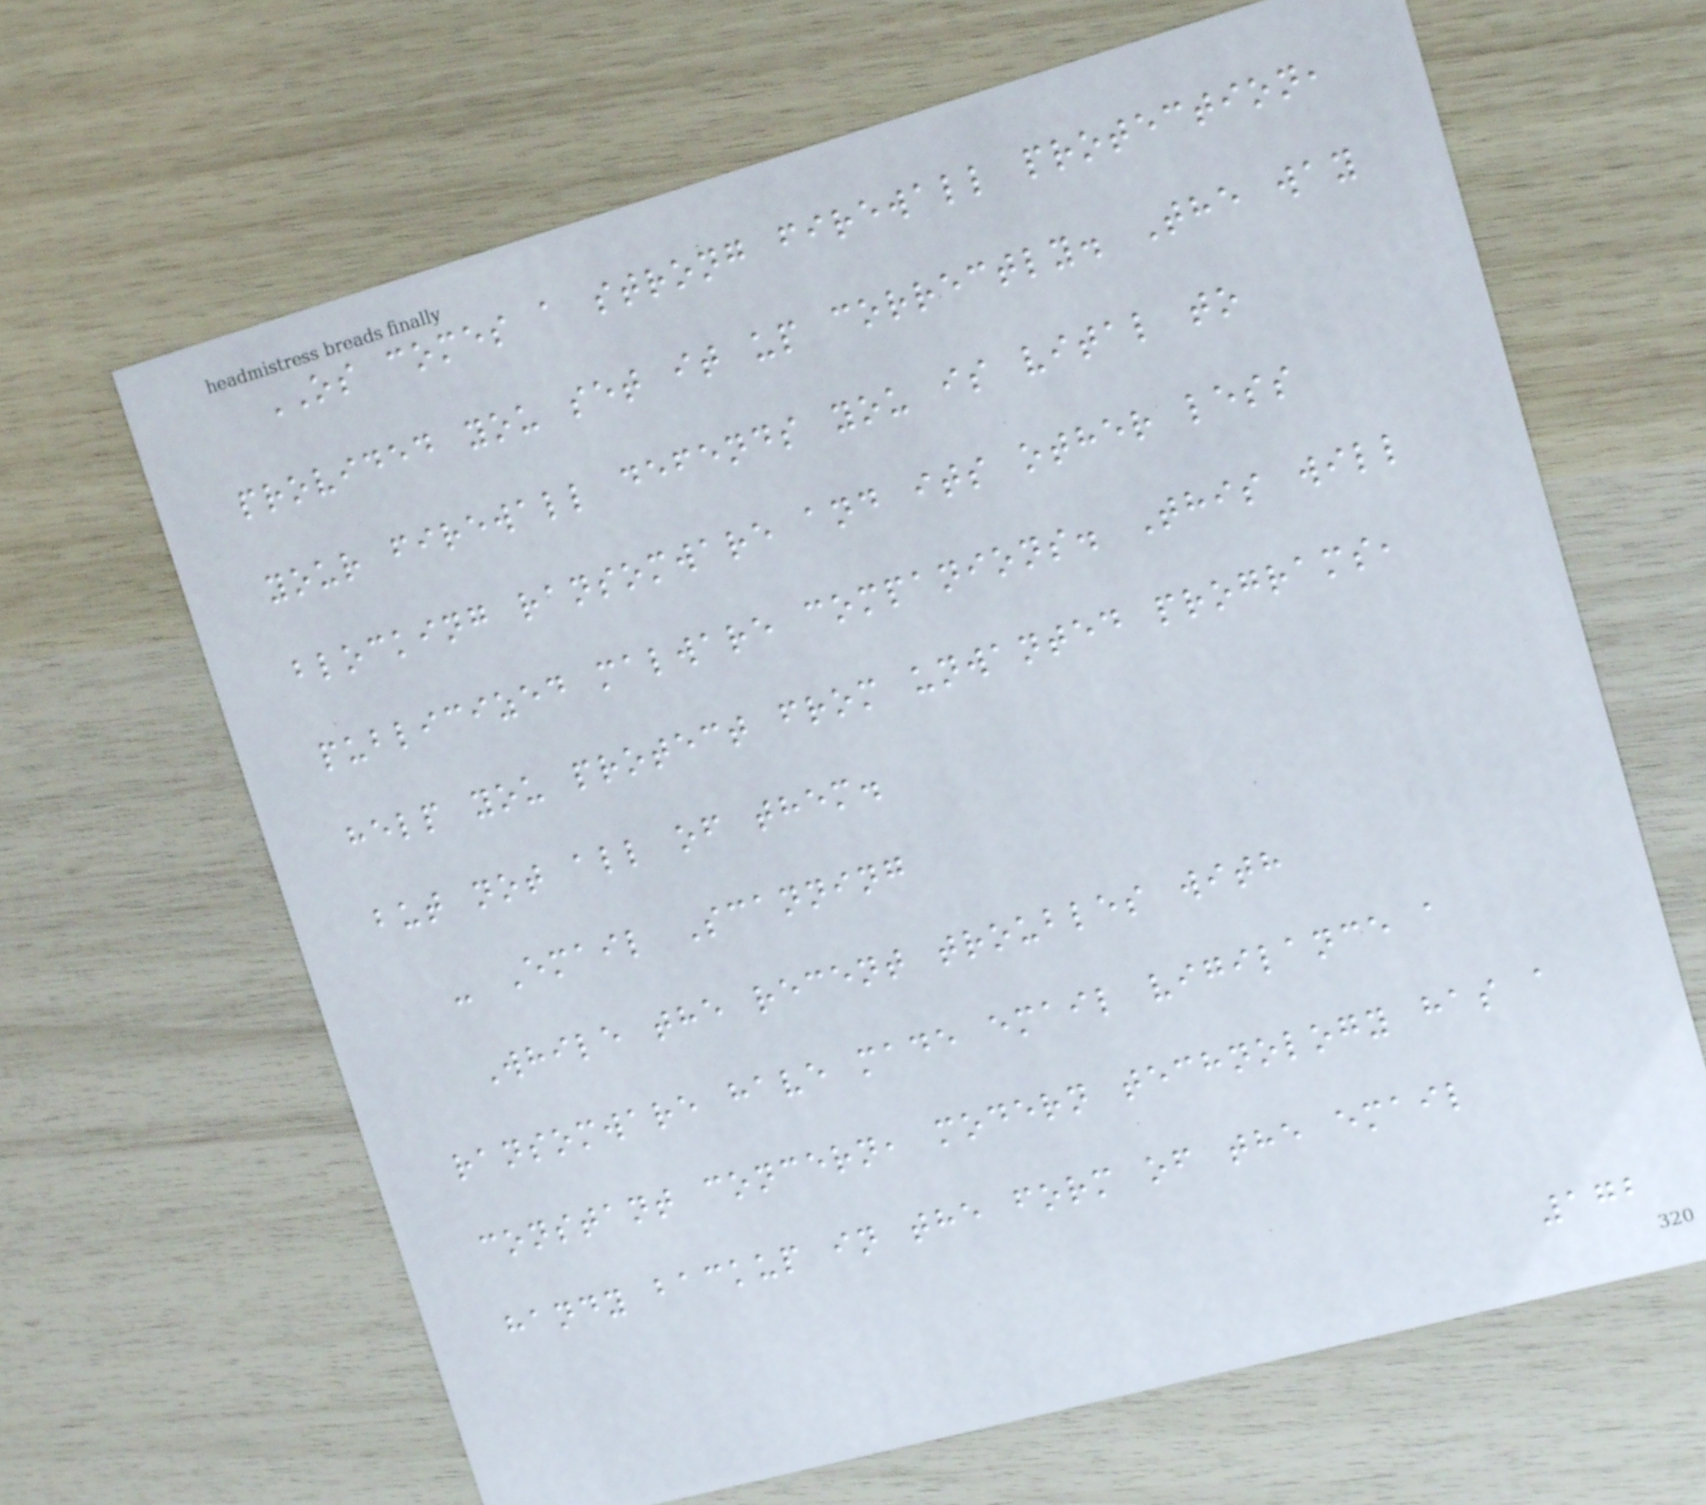OS comes a strong firewall protection,
provided you set it up correctly. The way
your firewall defends you is vital to
blocking ransomware and its other less
publicized malware companions. This will
help you protect from unwanted programs,
but not all of them.
- Email Scanning
While the recent troubles with
ransomware have made email vigilance a
constant concern, modern technology has a
handy backup in the form of the email
172
